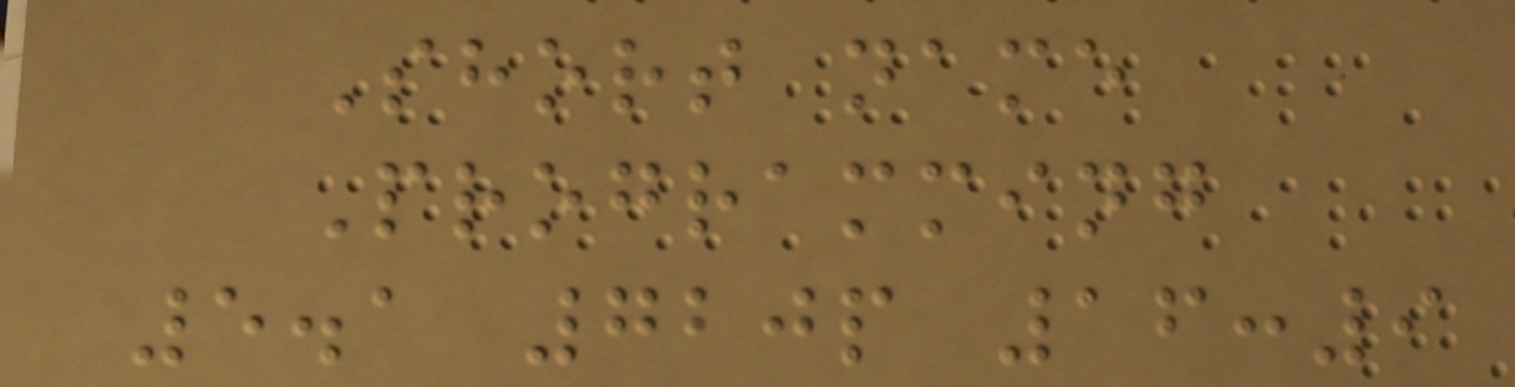Short name
Programming
5.1 720p 16:9
